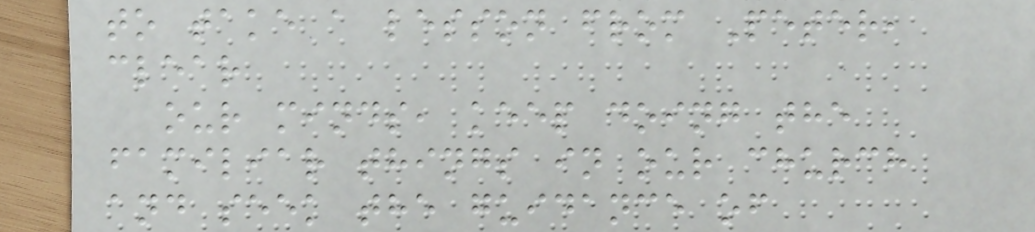to take a lesson from Peter,
clear
our minds, keep doing the
familiar things in our church
and seek the guidance of
